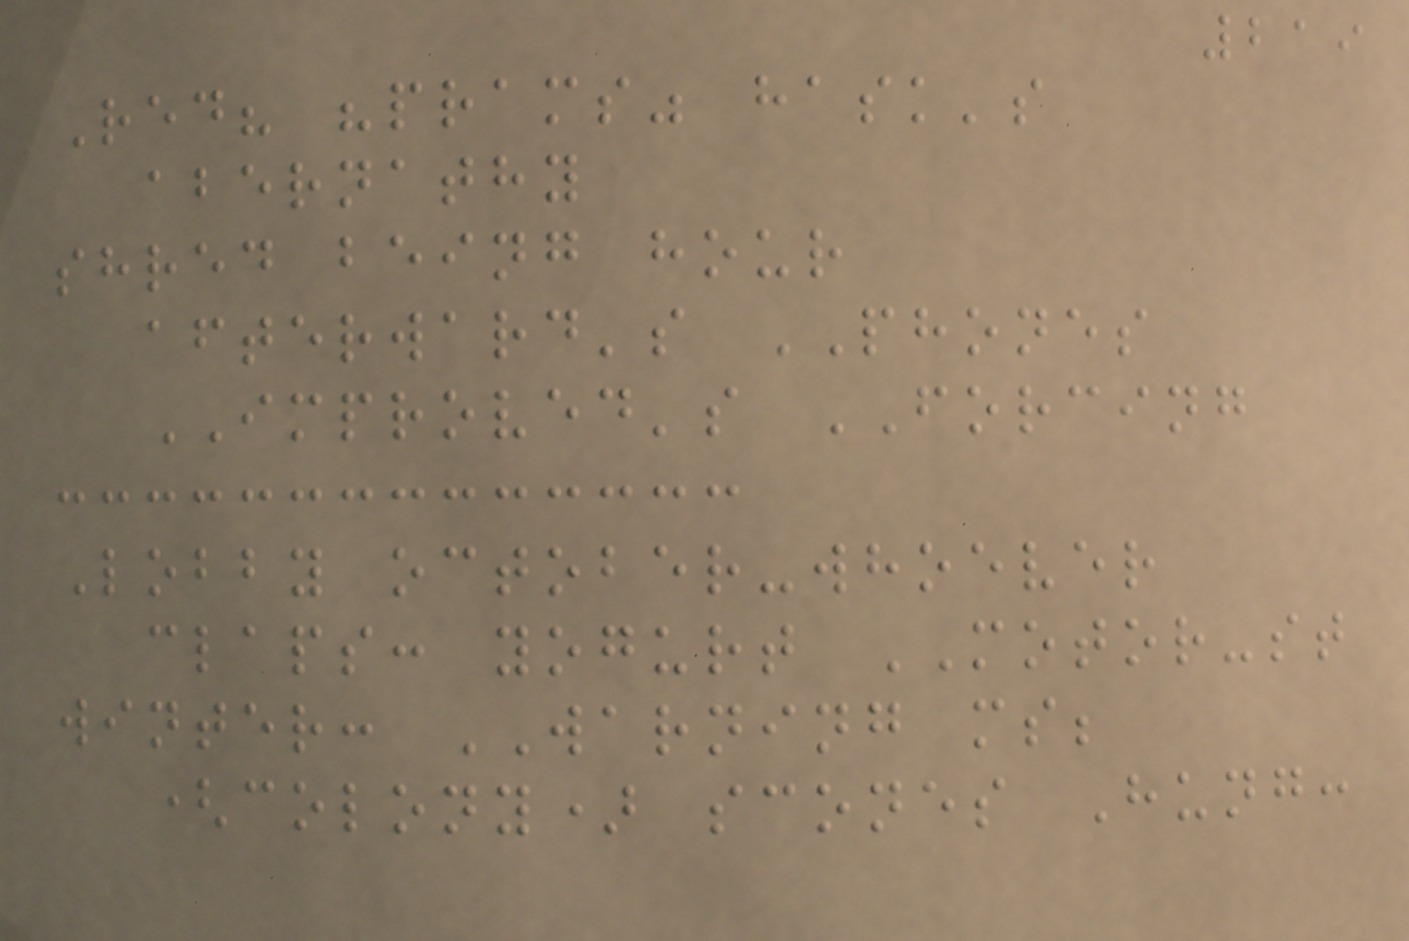219
Red? "prams" hask's
abernathy
shred being hour
afterward's PHONES
IMPROVED's FORCING
Lobby october-whoever
claps: yogurt MOTOR-st
winter: WARNING ms;
(colony) scones Hung:
